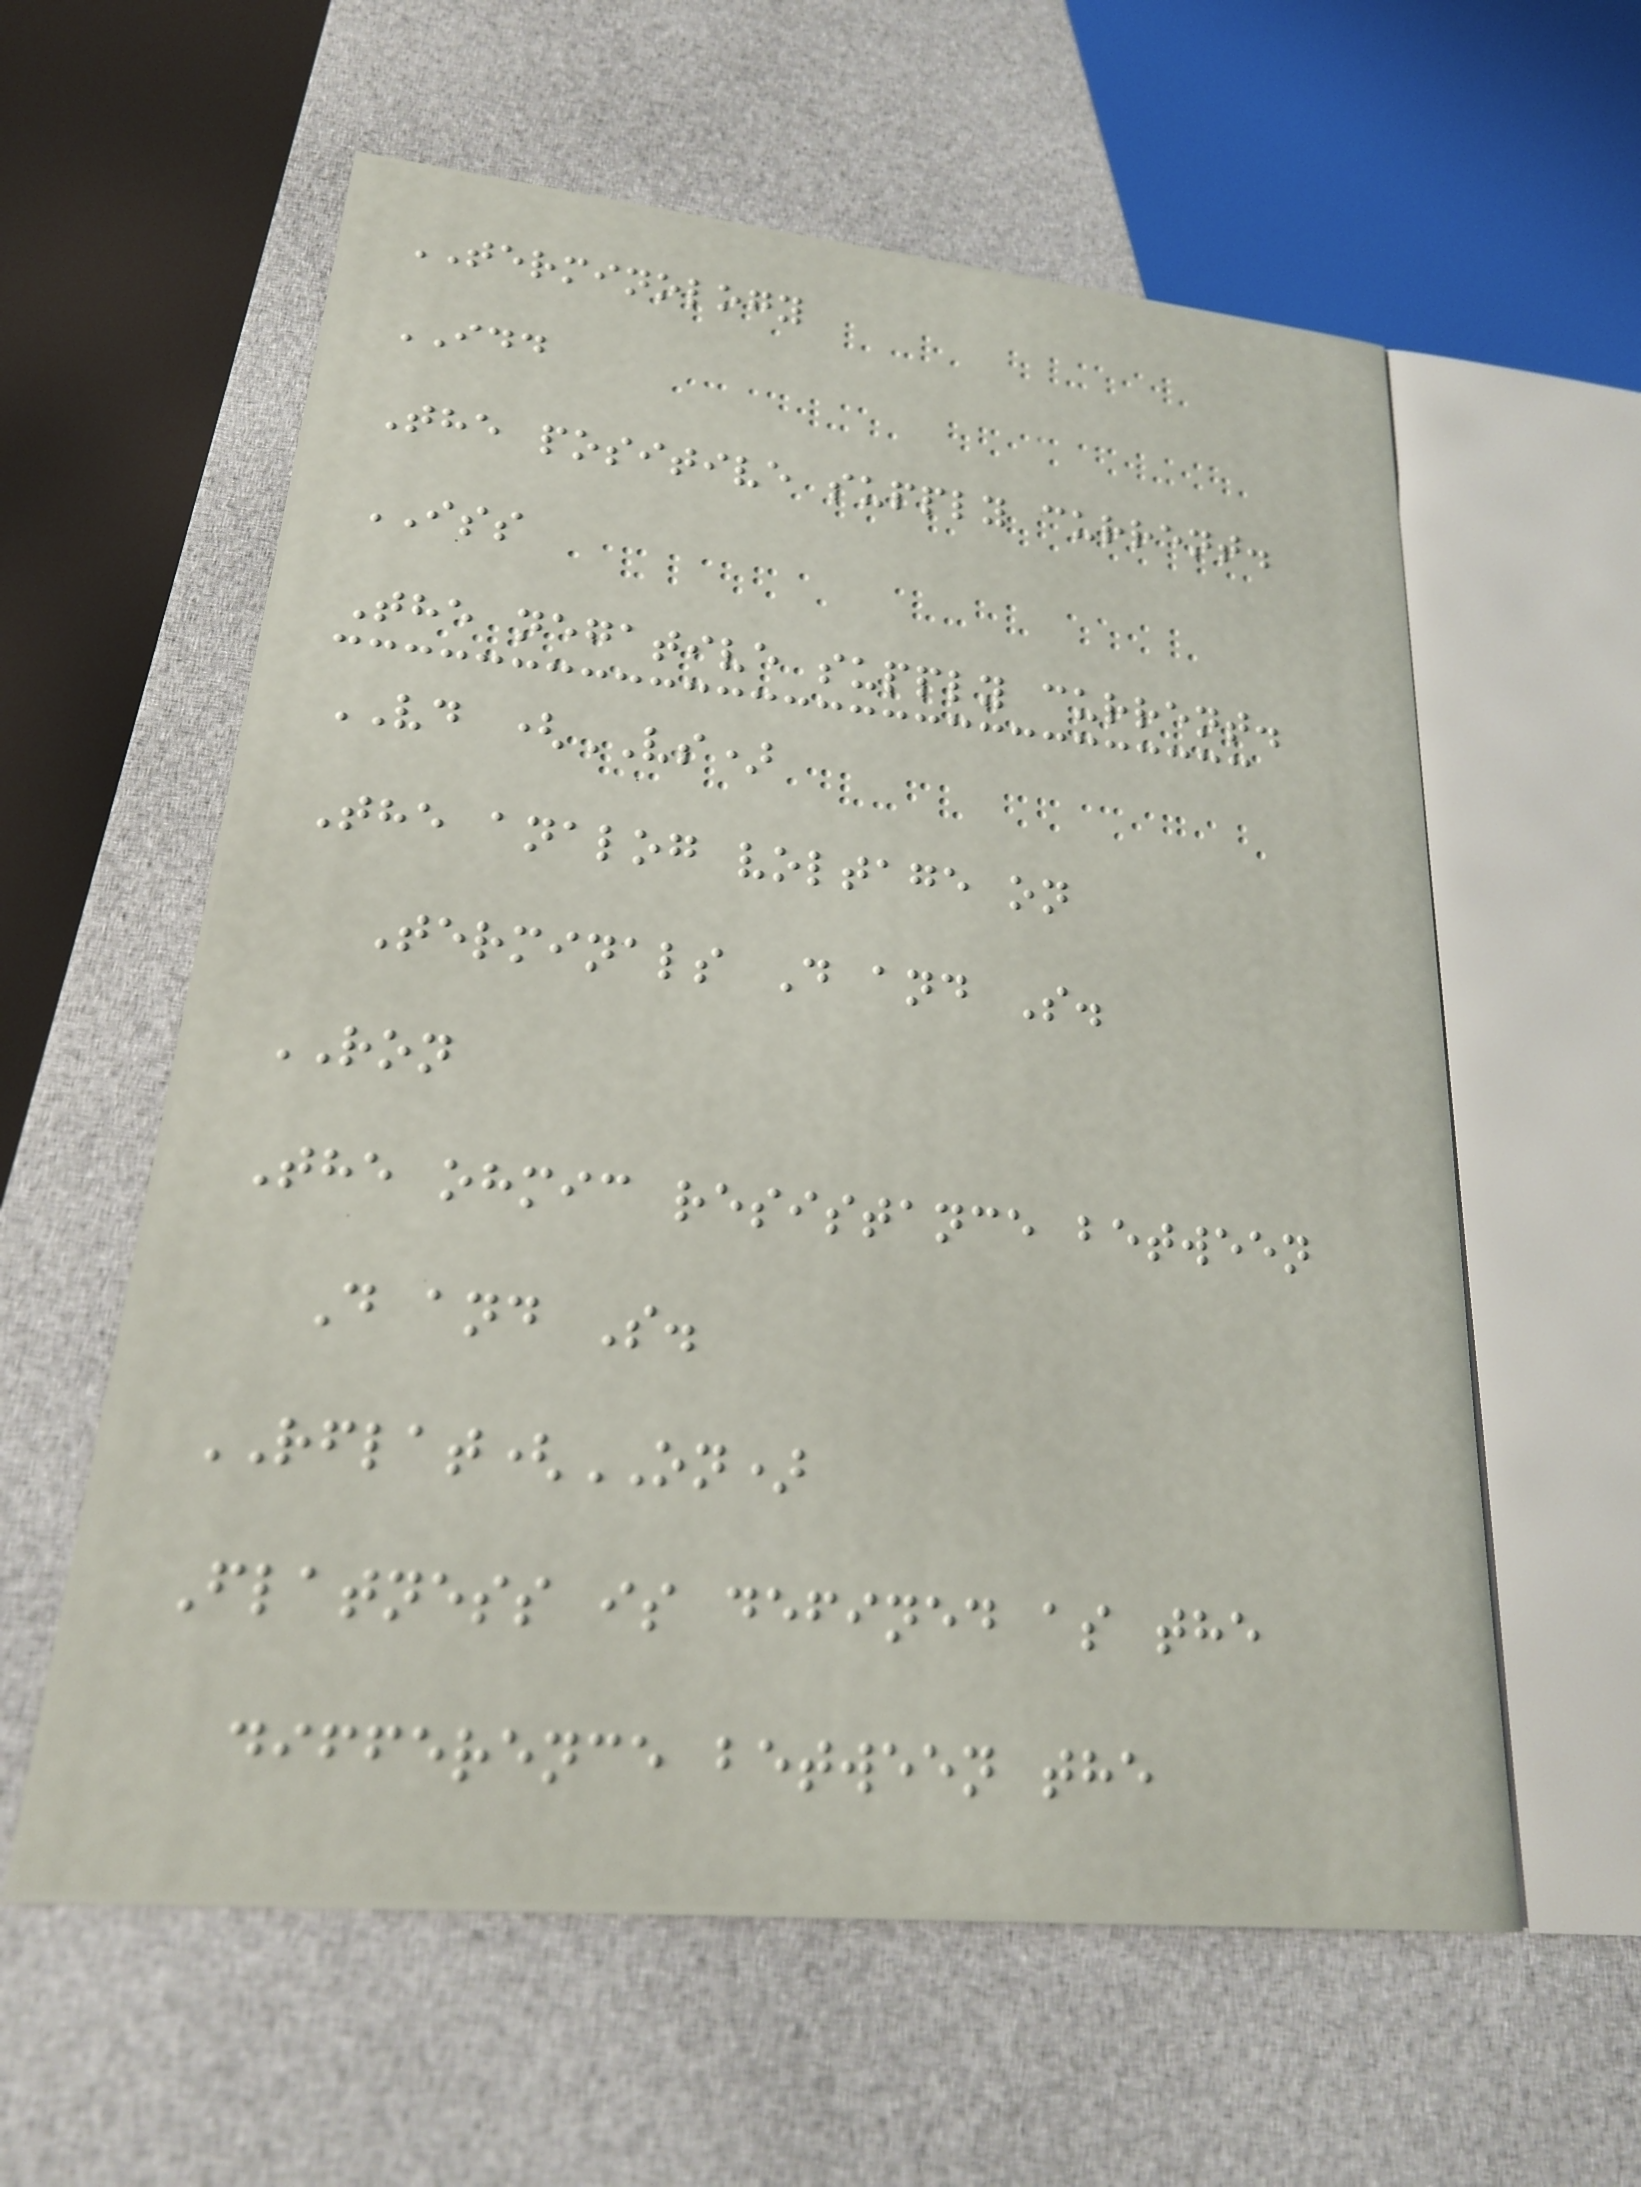TERMINOLOGY
IDD
The positive supply current.
ISS
The negative supply current.
VD (VS)
The analog voltage on
Terminals D and S.
RON
The ohmic resistance between
D and S.
RFLAT(ON)
Flatness is defined as the
difference between the
